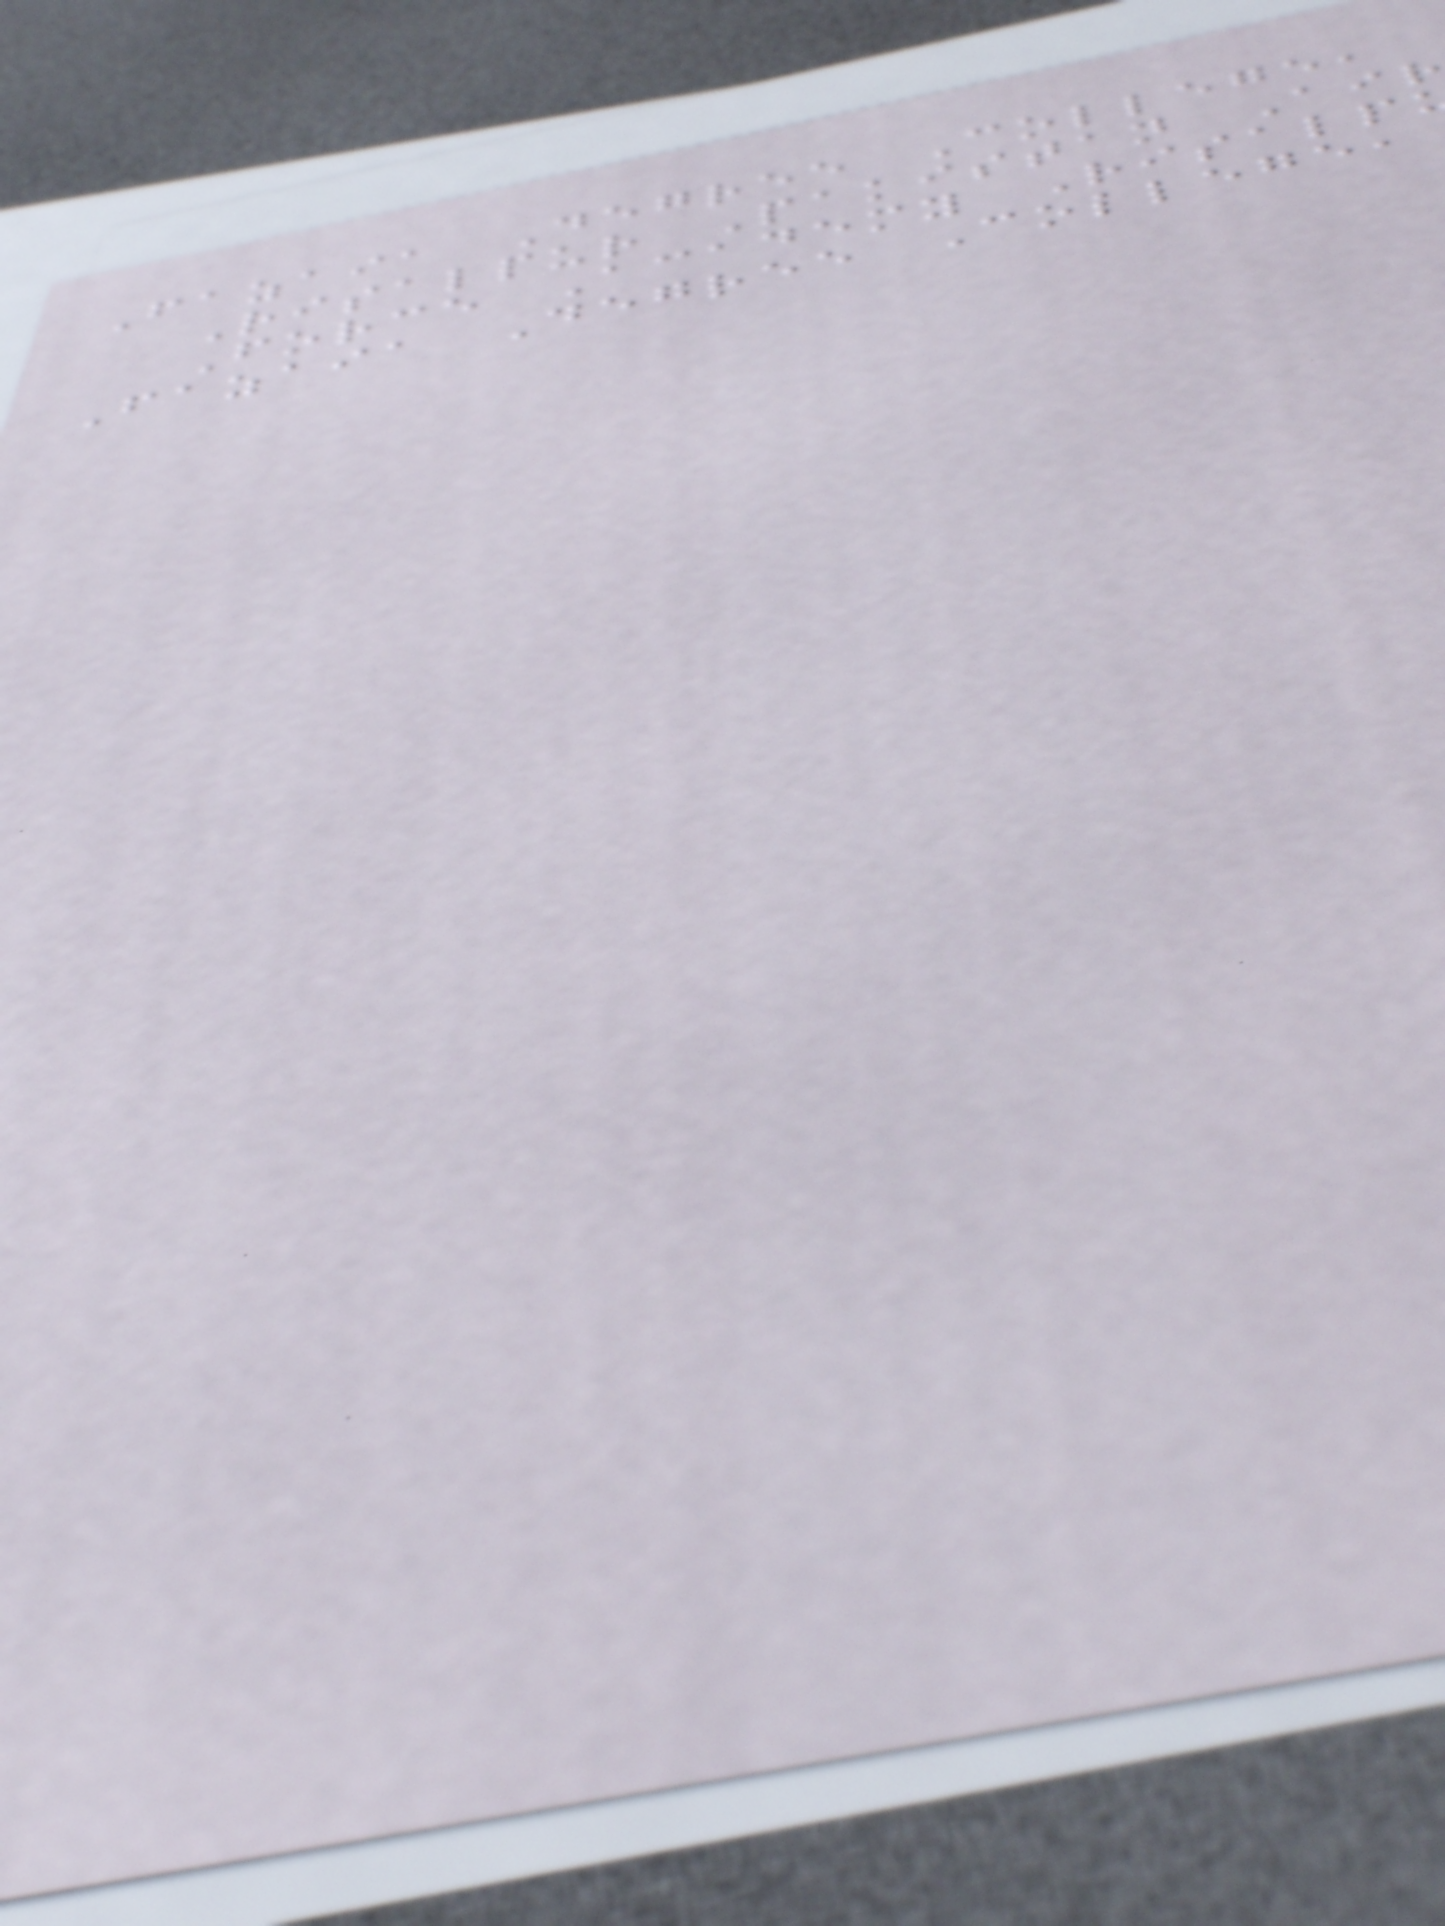Fazaia Degree College,
Risalpur Pakistan Air
Force Academy Risalp
Fazaia Degree College,
